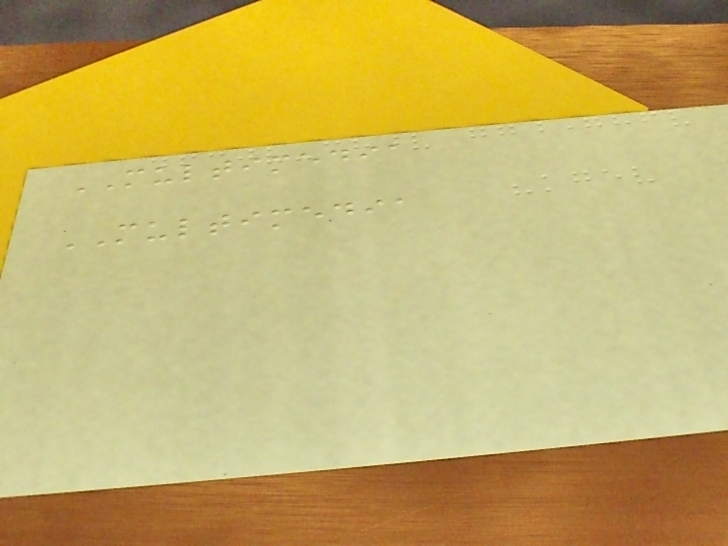MULTIMEDIA
MULTIMEDIA
